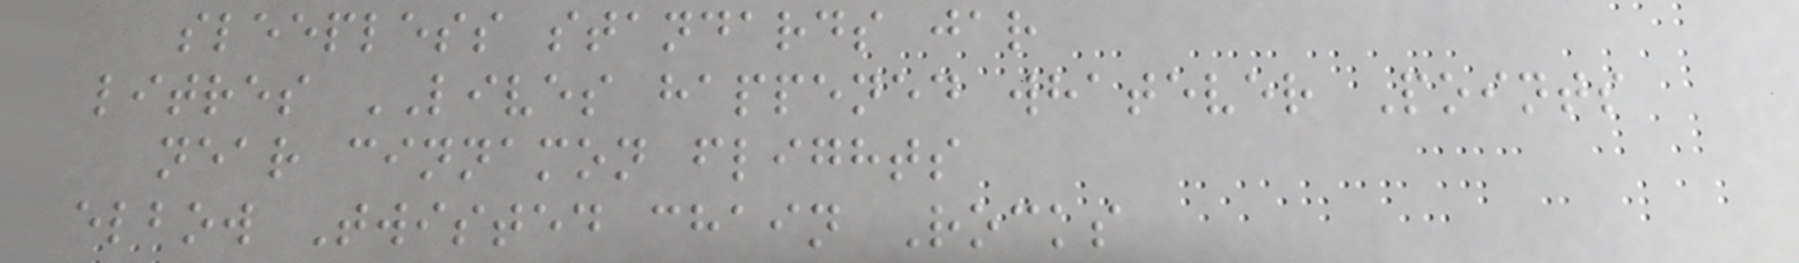sleepless standards jar
litres LIVES happened whatever Points
near cinnamon flights
elbow Twisted chain Rocks
